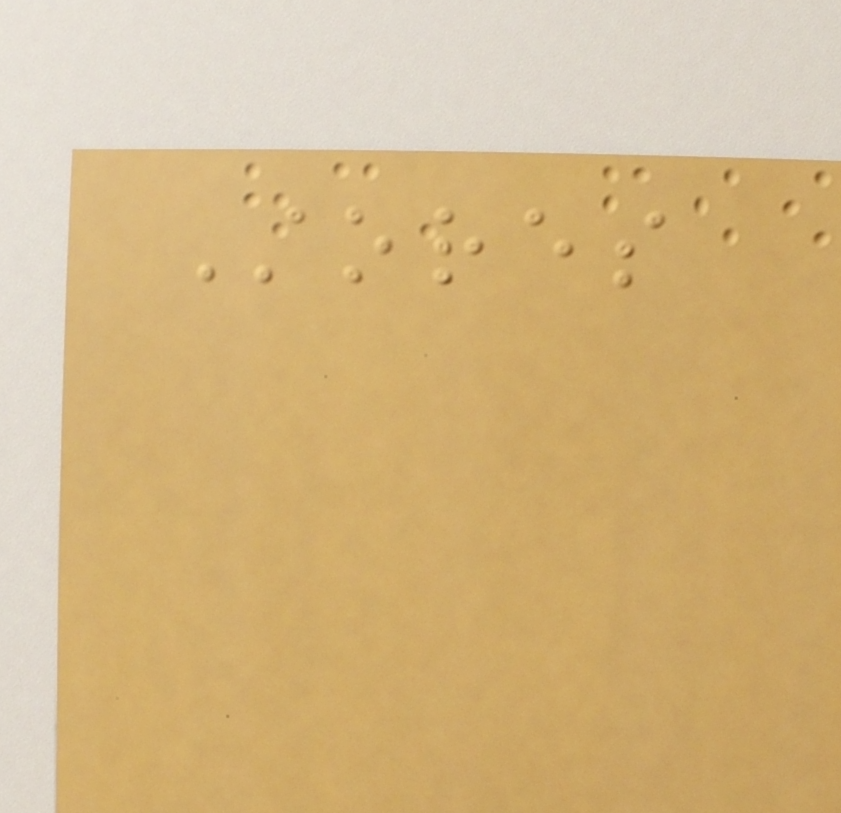Stores
